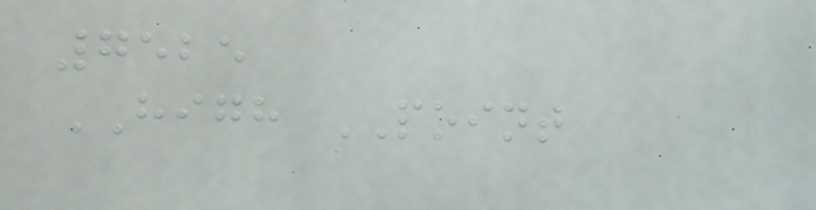7525
HIGH POINT
